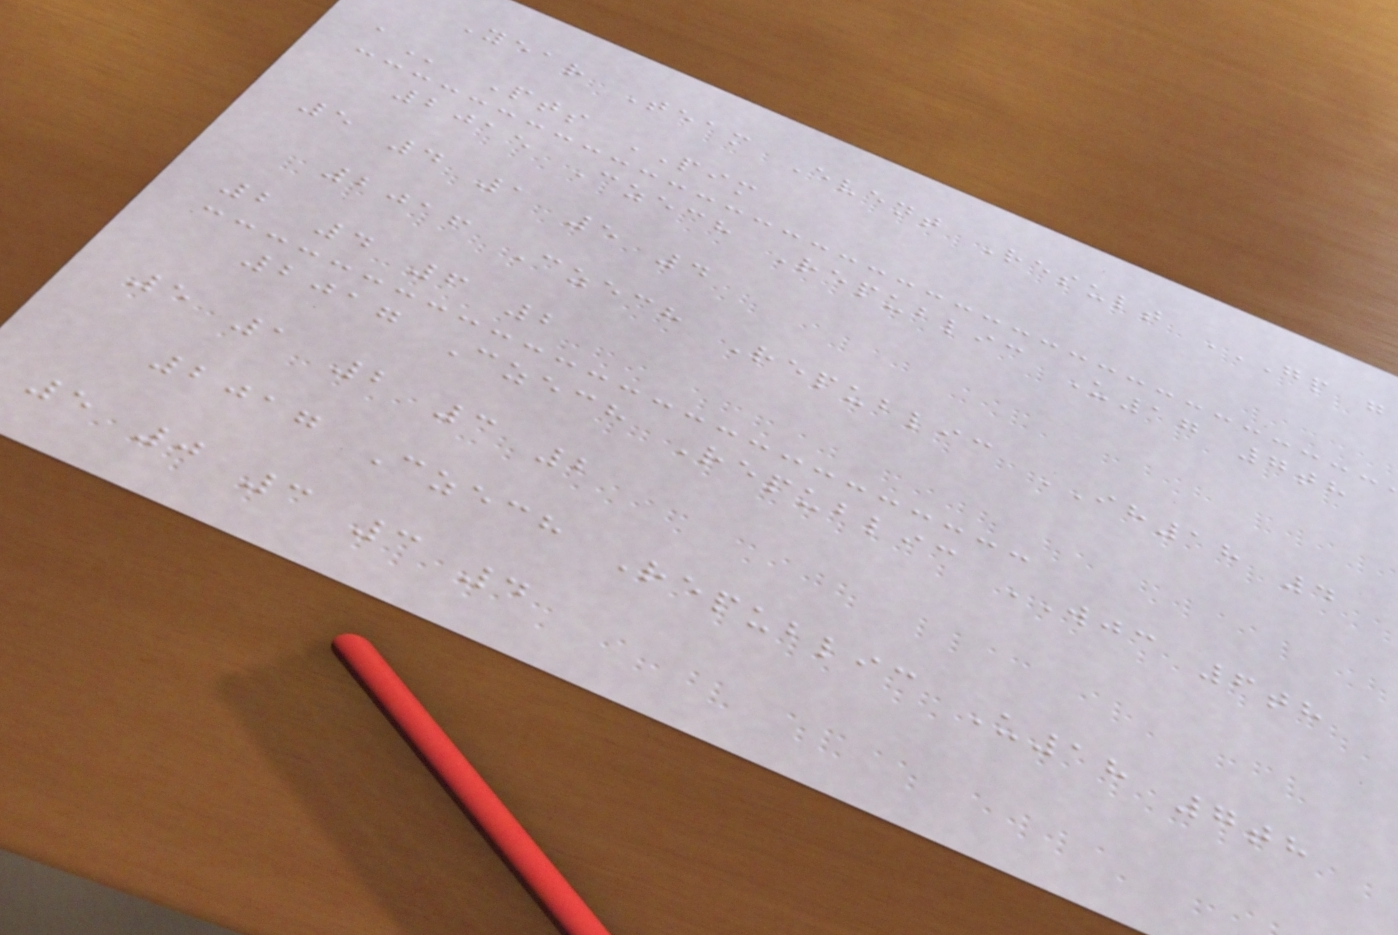Year Team Event Result GP G
A Pts PIM
2015 Czech Republic U17 7th
5 4 1 5 4
2016 Czech Republic IH18 4
2 4 6 2
2017 Czech Republic WJC 6th
5 1 2 3 2
2017 Czech Republic U18 7th
5 0 3 3 4
